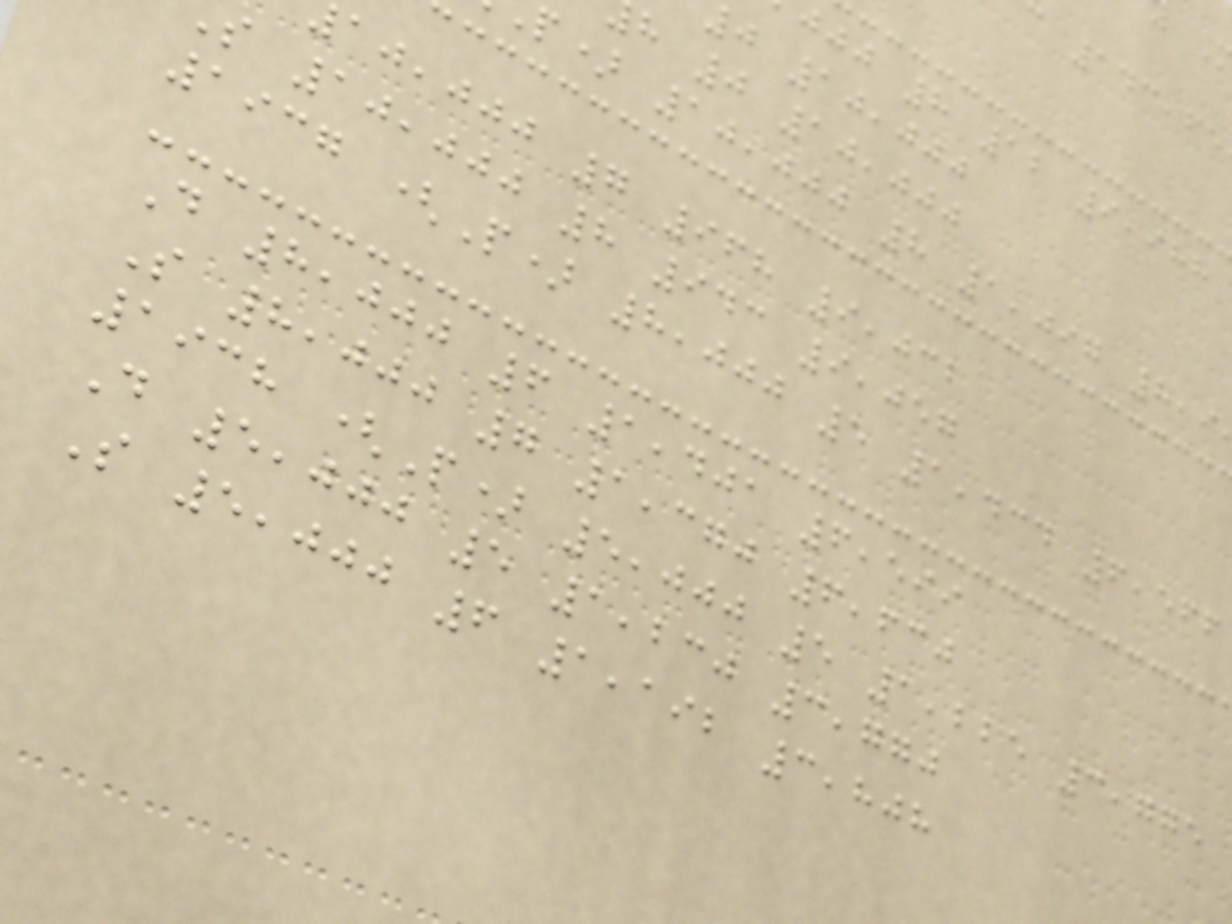c 143,65
jjj 8 12 9,988
j 10,000
h 0 10,000
p) 10,000 8 1,097 8,9
,jjj 7 968 9,032
s 10,000 8 943 9,057
1937 (P) 8,000 5 1,434 6,566
D 8,000 6 1,401 6,599
S 8,000 7 1,370 6,630
1938 (P) 5,000 5 1,225 3,775
D 5,000 5 1,230 3,770
S 5,000 6 1,192 3,808
